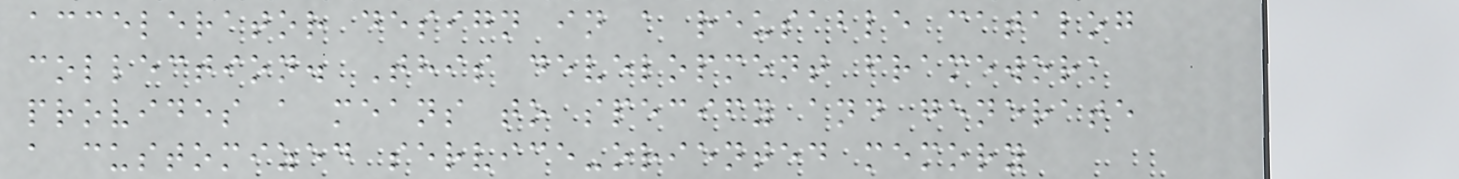accelerator design in a reusable catalog
collection. This development framework
provides a means to specify and generate
a customized service-oriented memory
